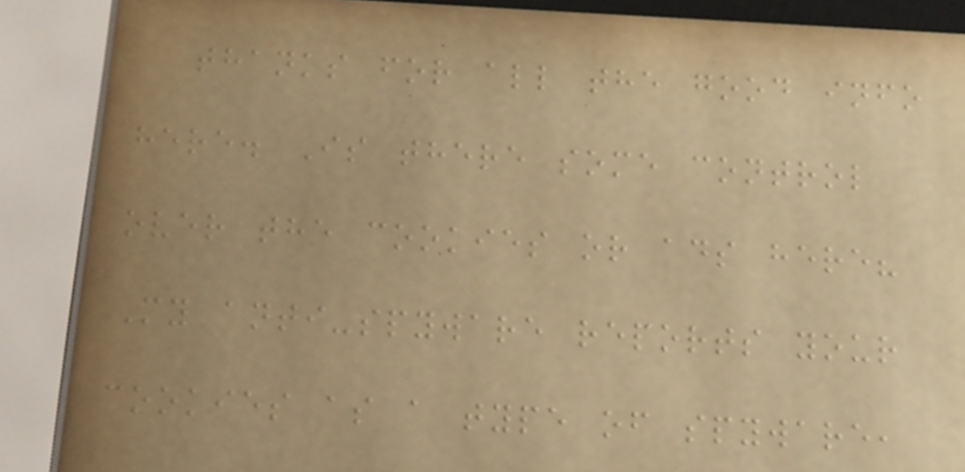thanks for all the good info
here. Is there some control
over the cookies or ads here?
My anti-spyware reports your
cookies as a type of spyware,
